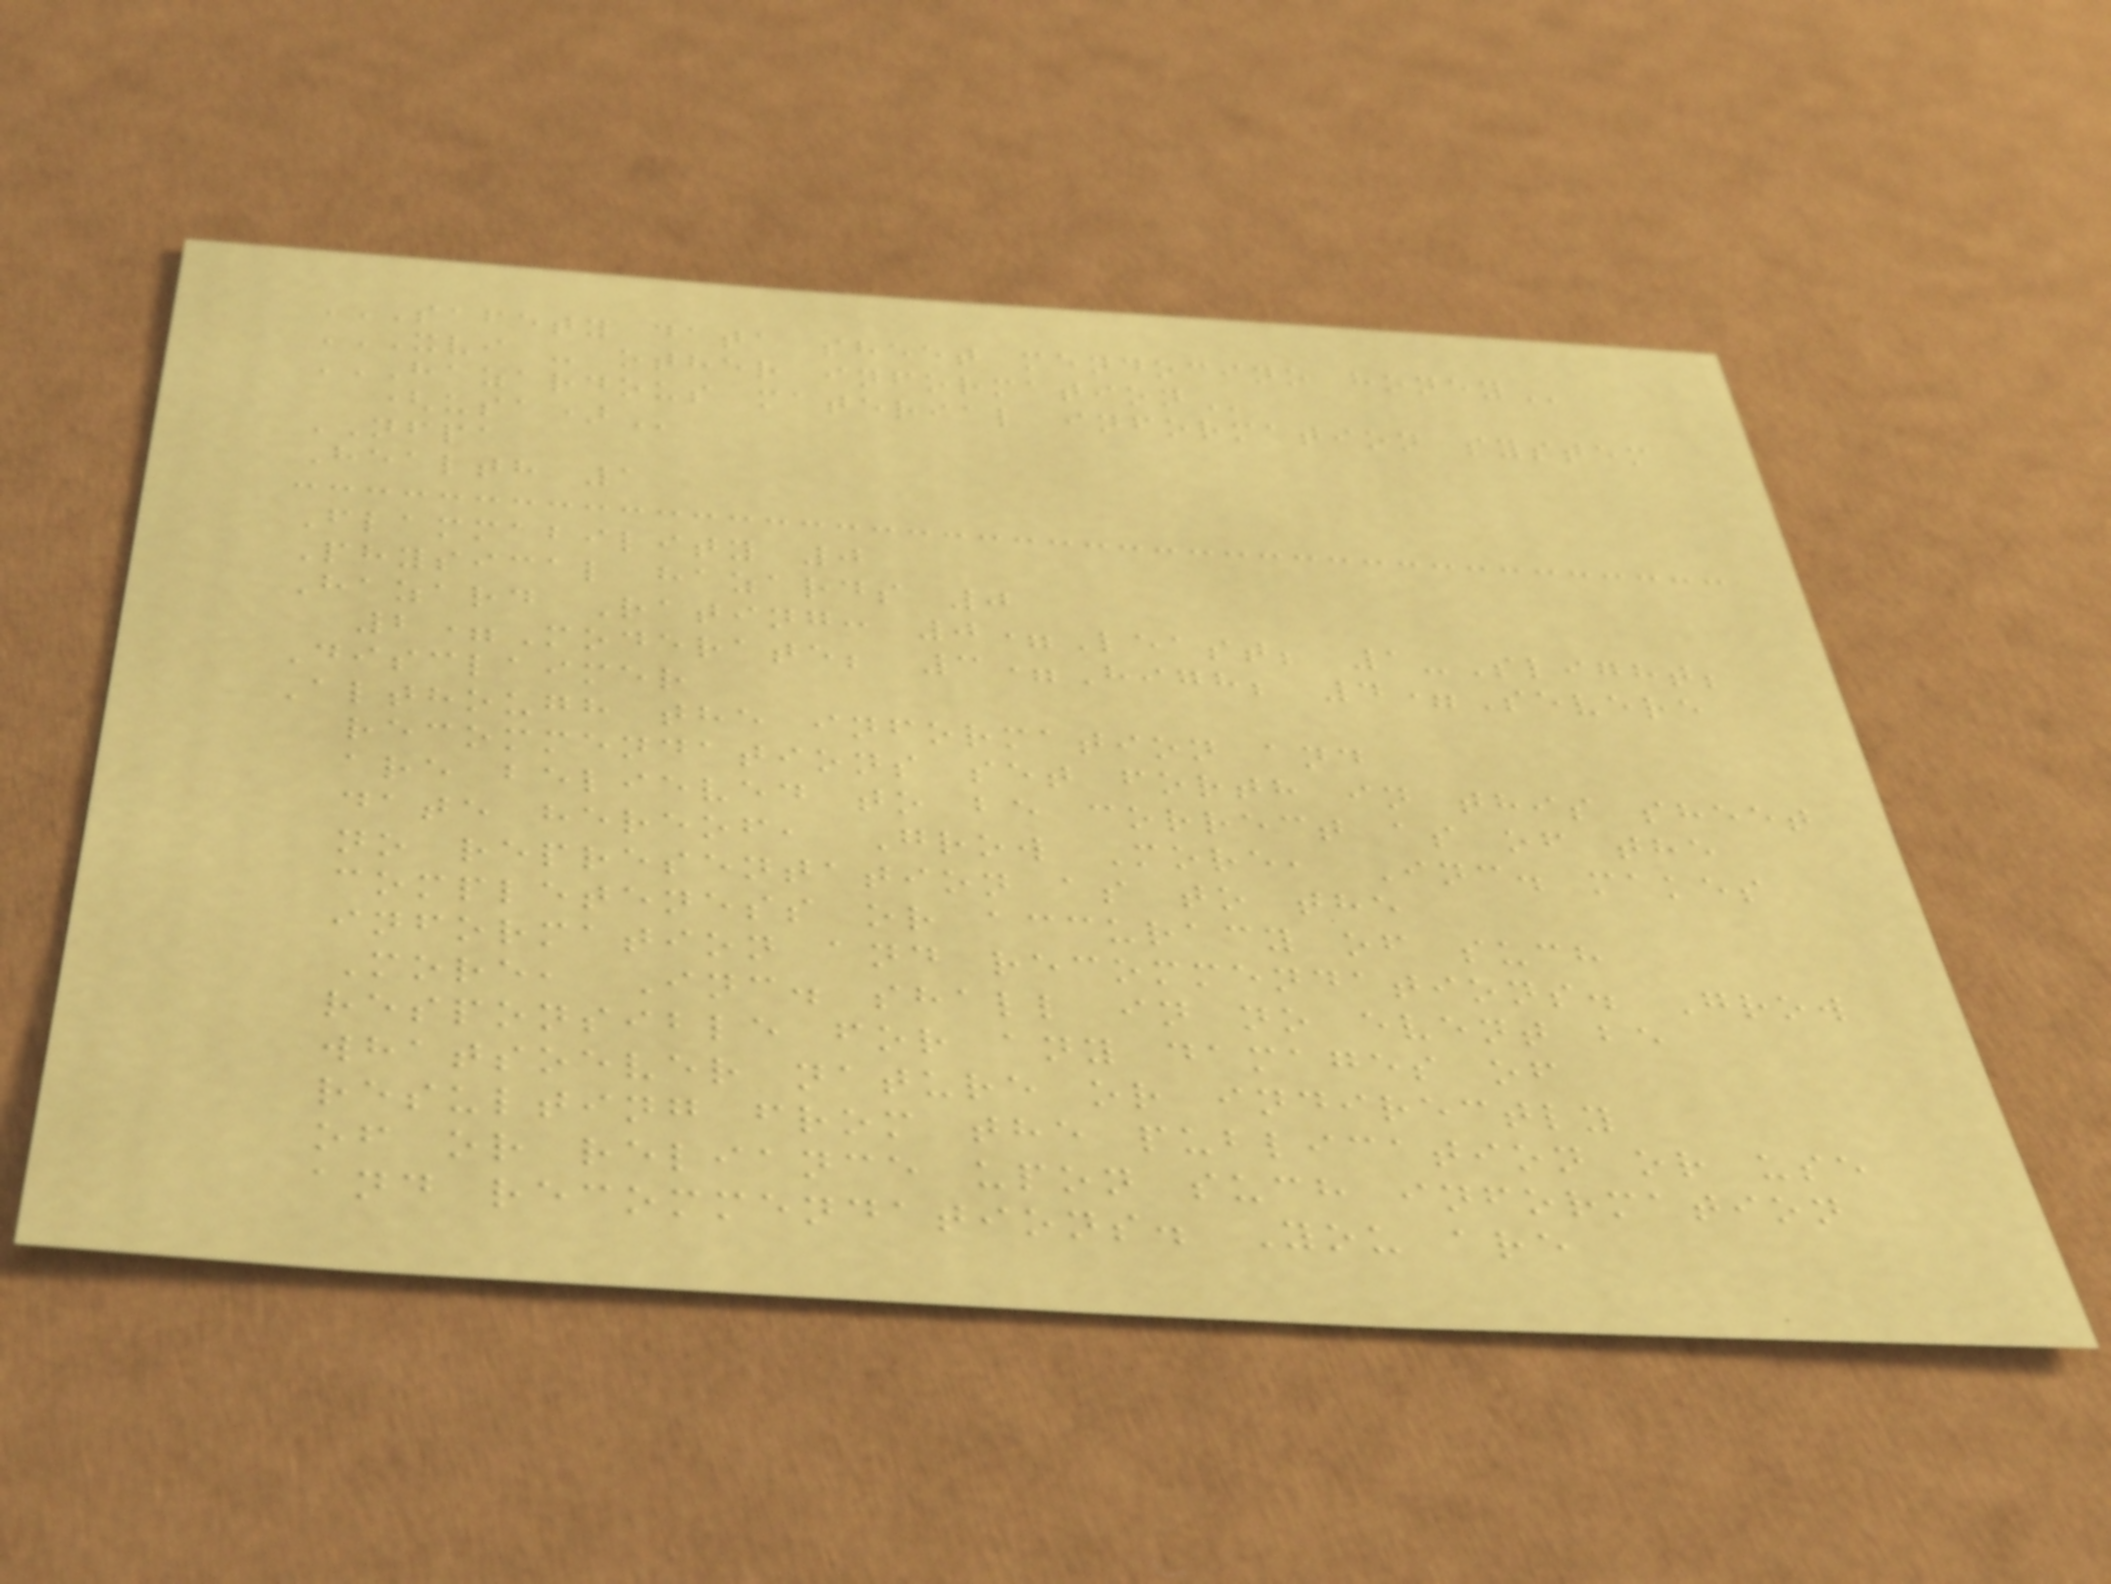SAFETY DATA SHEET MENDOCINO HONEY
XVI - OTHER INFORMATION
HAZARDOUS MATERIAL INFORMATION SYSTEM
(USA)
NFPA
Health 1
Flammability 0
Physical hazards 0
Hazard Rating: 0=Least; 1-Slight;
2=Moderate; 3=High; 4=Severe
Disclaimer
Although the information and
recommendations set forth in this sheet
are believed to be correct as of the
date hereof, Grow More, Inc. makes
no representation as to the
completeness or accuracy of such
information and recommendations. Grow
More, Inc. shall in no event be
responsible for any damages of
whatsoever nature or indirectly
resulting from the publication or use
of or reliance upon such information
and recommendations. You are
